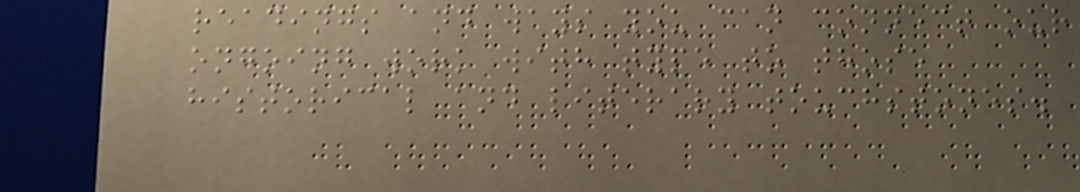readings and ways you can connect our
ongoing work with type to those
historical and literary touchstones.
